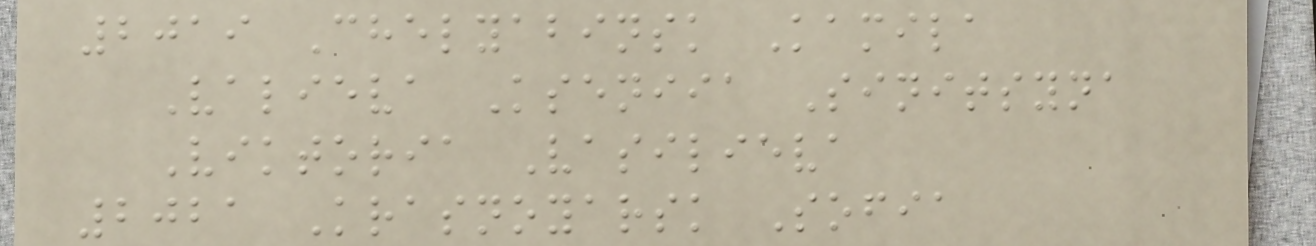2019 Chelyabinsk Kamila
Valieva Kseniia Sinitsyna
Viktoria Vasilieva
2021 Krasnoyarsk Sofia
